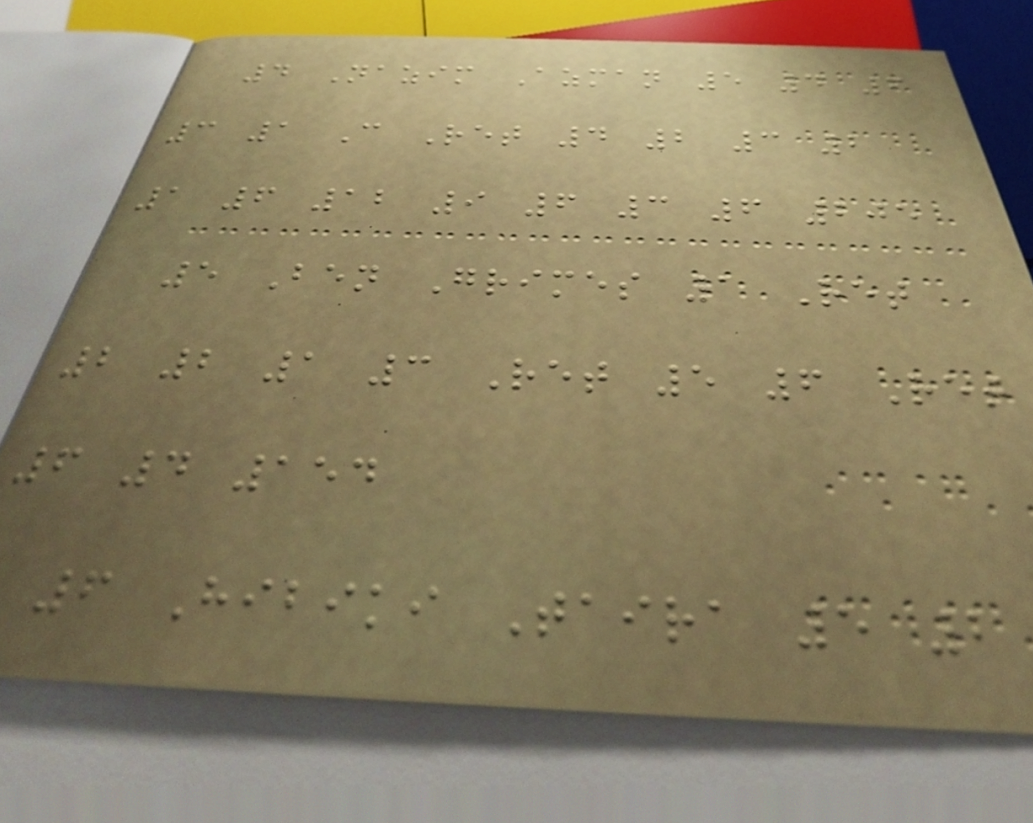4 Nazim Azman 5 4 6
3 1 C Ret 4 2 3 2
1 6 12 9 6 3 6 205
5 Ben Grimes 1 Ret
2 2 1 3 Ret 5 6 Ret
6 4 154
6 Hibiki Taira 5 2
